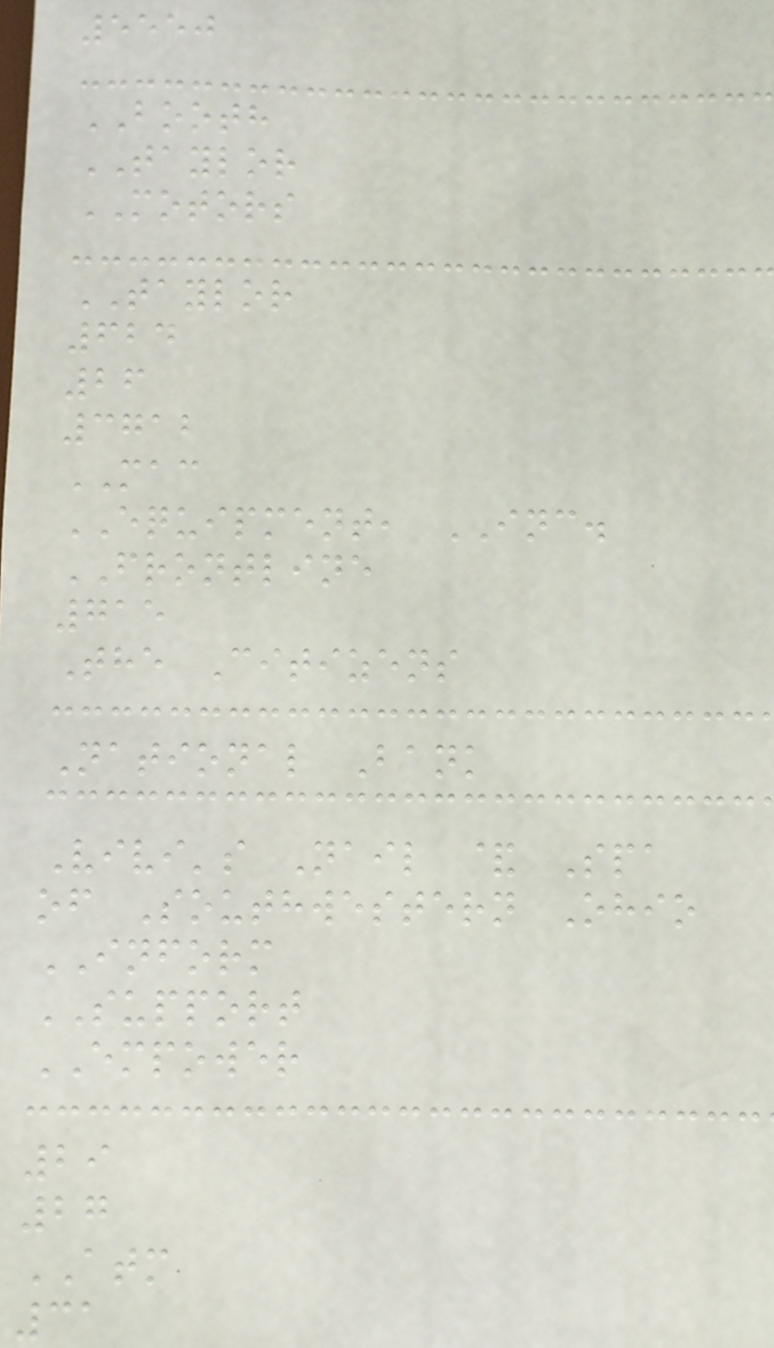5550
BOOTH
TAYLOR
MOTORS
TAYLOR
624
26
3712
MAC
EQUIPMENT, INC.
FRONTLINE
715
The Citizens
National Bank
Vivi's Nail & Spa
of Southwestern Ohio
INFORM
SUPPORT
EMPOWER
29
27
ATM
31
